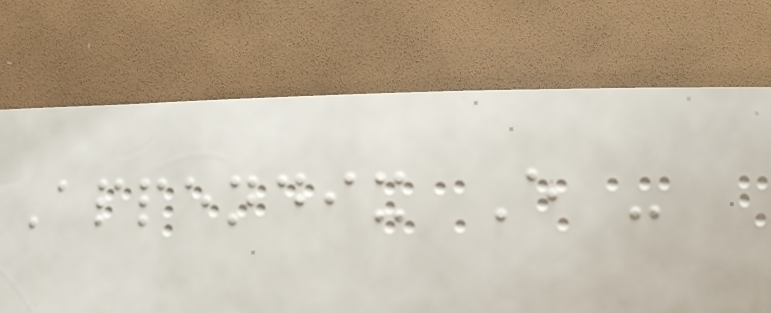Appendix E -
